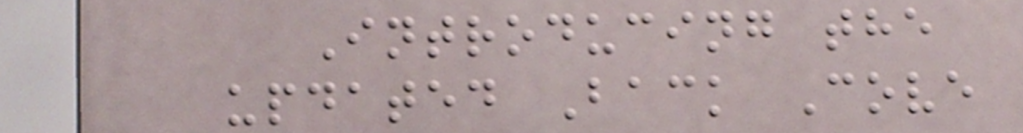Introducing the
updated Back Cove
